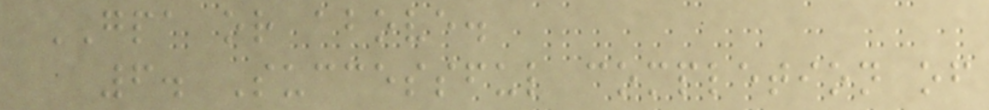GPA or above.
6. Successful completion of
